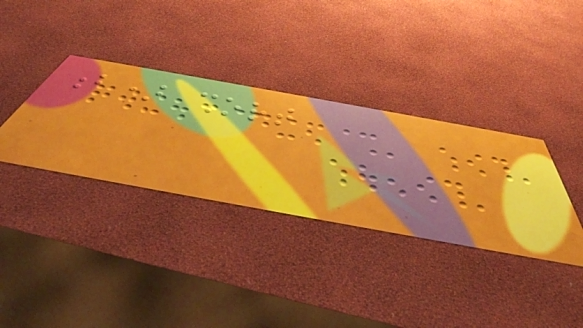b) short
